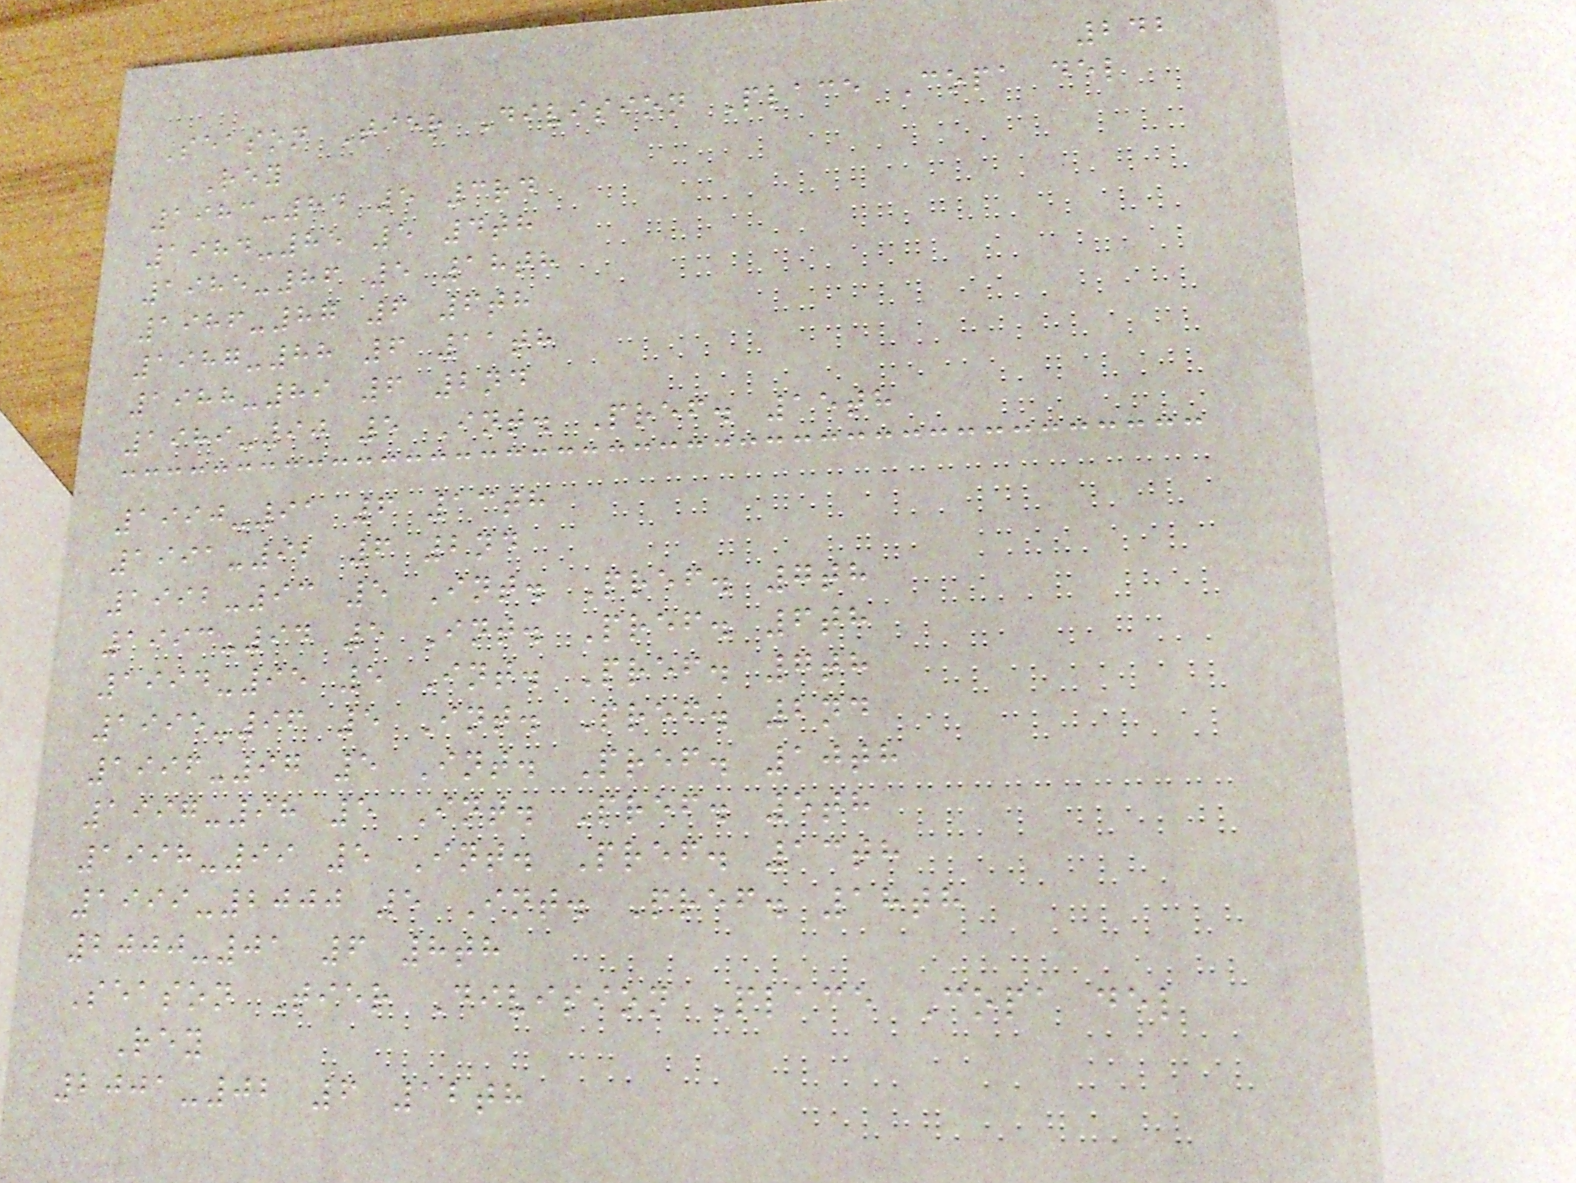242
Season Tier Division Place Copa del
Rey
1983-84 5 3rd
1984-85 5 4th
1985-86 5 18th
1986-87 6 6th
1987-88 6 11th
1988-89 6 2nd
1989-90 5 Int. Pref. 15th
1990-91 6 13th
1991-92 6 2nd
1992-93 5 Int. Pref. 7th
1993-94 5 Int. Pref. 6th
1994-95 5 Int. Pref. 7th
1995-96 5 Int. Pref. 2nd
1996-97 5 Int. Pref. 10th
1997-98 5 Int. Pref. 5th
1998-99 5 Int. Pref. 13th
1999-2000 5 Int. Pref. 18th
2000-01 6 8th
Season Tier Division Place Copa del
Rey
2001-02 6 12th
